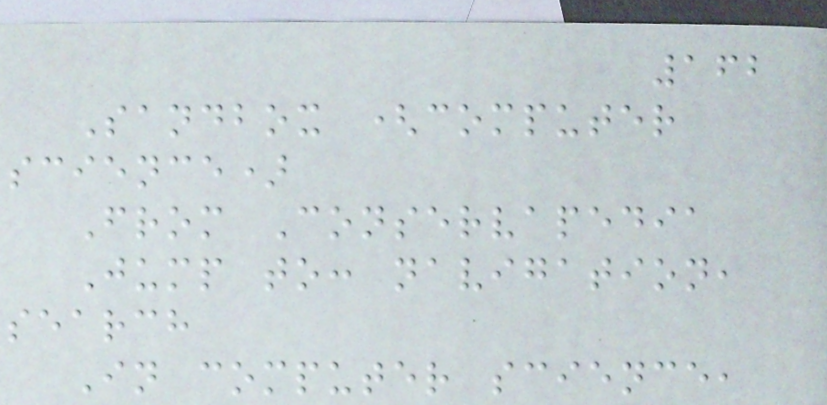162
Sandbox (computer
science)
From Conservapedia
Jump to: navigation,
search
In computer science,
